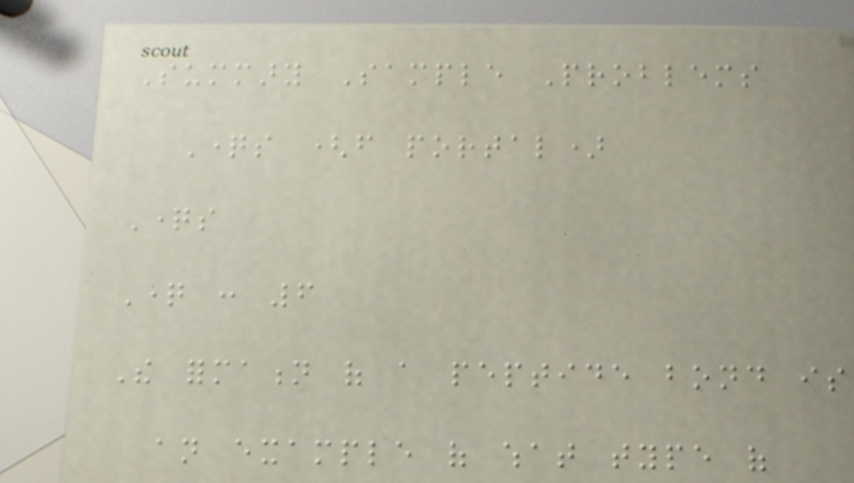Summary Sample Problems
Questions (from portal)
Questions
Question : 6
The formation of a peptide bond is
an example of what type of
